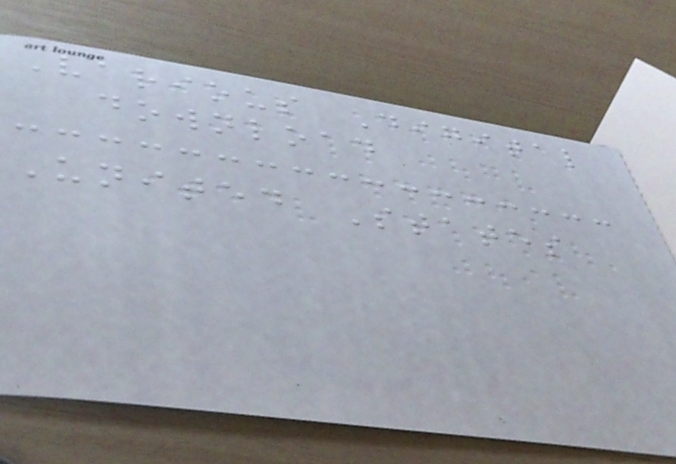Various Digital
download
United States
